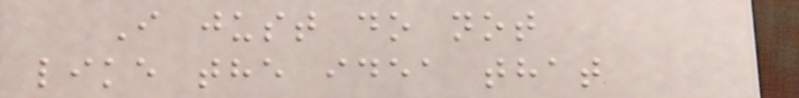I just do not
like the idea that
